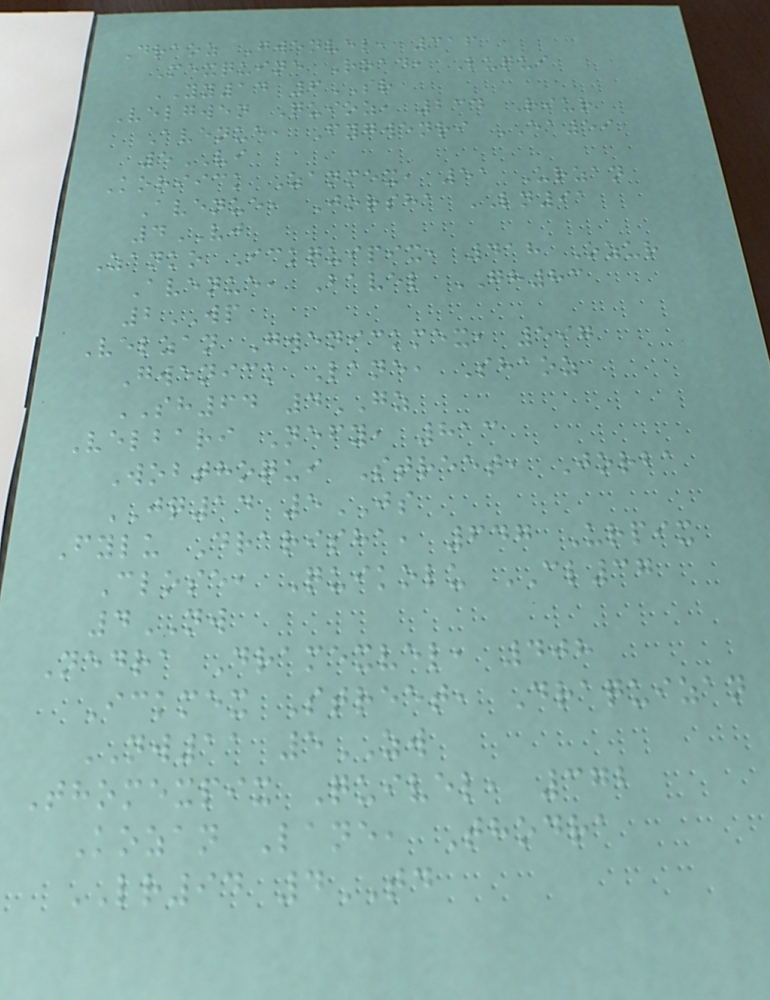Draoz Gwenvel, 316
Mexquine Road, Luqui
YY14 6SR
Velgwen Quioz, 234 Riur
Avenue, Fygwenri EA59
5VI
Koriick Zanmex, 51 Urzan
Avenue, Jorsha LN91
4VJ
Zanko Ickquipix, 418 Ozur
Avenue, Bavel GH83
2WP
Velzan Gwenickmex, 597
Gwenick Lane, Shaoz
SH64 4GZ
Velbari Nefy, 813
Wobthoqui Street, Jorba
JQ14 5JS
Fylu Drarisha, 647 Urpix
Close, Quikolu CL37
4NW
Nedra Dramexvel, 408
Ickmex Street, Draquizan
NW11 5ZW
Thomexpix Quivel, 372
Kozan Lane, Thodra
LR94 4TD
